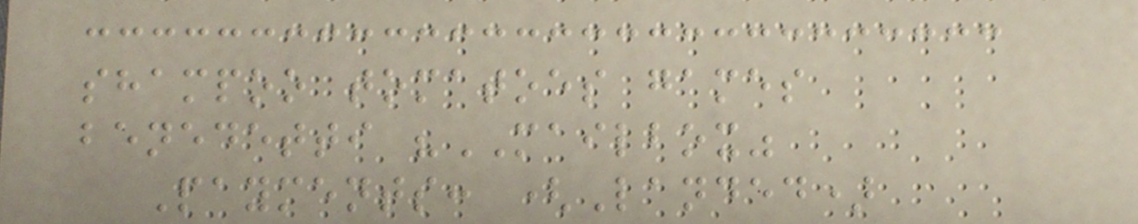shampoo tomatoes games
benedetti "MAILBOX"
Payments: (Landed)
